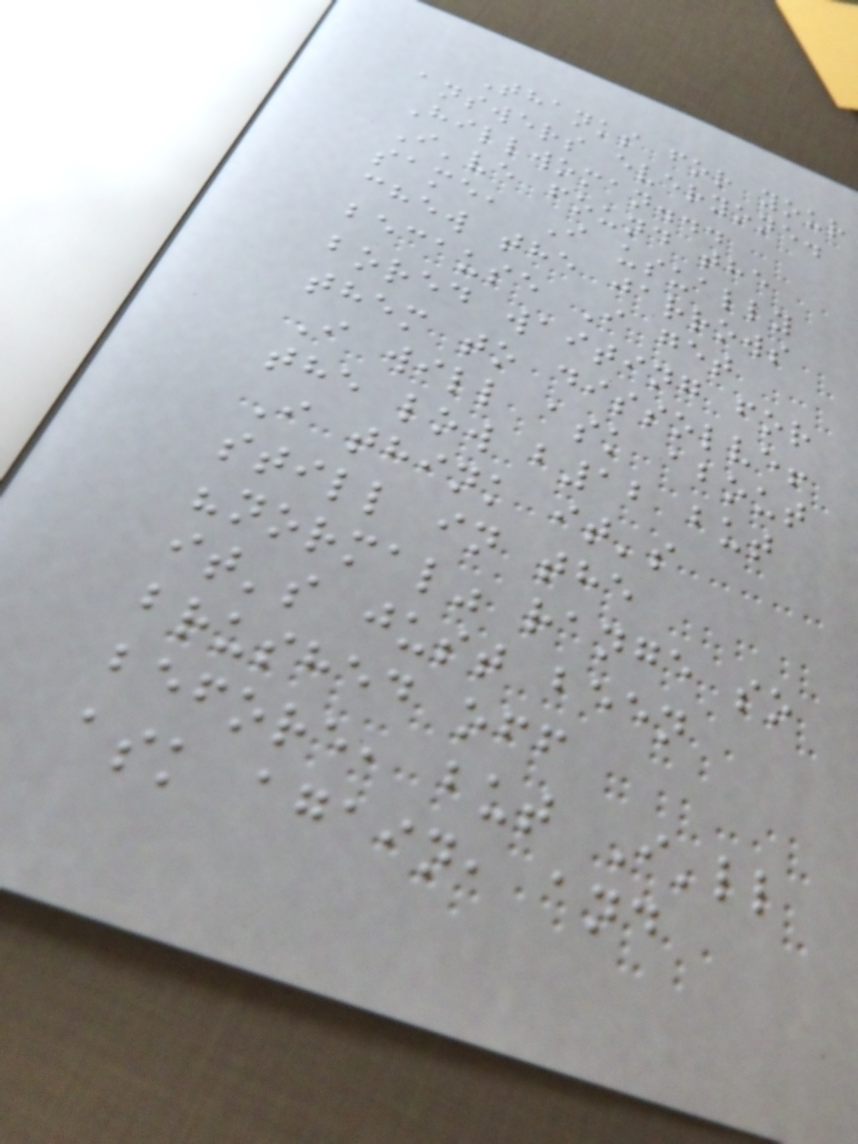Thanks for your
answers everyone.
Hillwoman...
I've found the
same, I usually
chew the jarrows
because I get
bored waiting for
them to dissolve!
I will ask about
the low b12 but
I think it's
still in the
"normal" range so
it's just been
brushed off
before, but I'll
ask again, and
